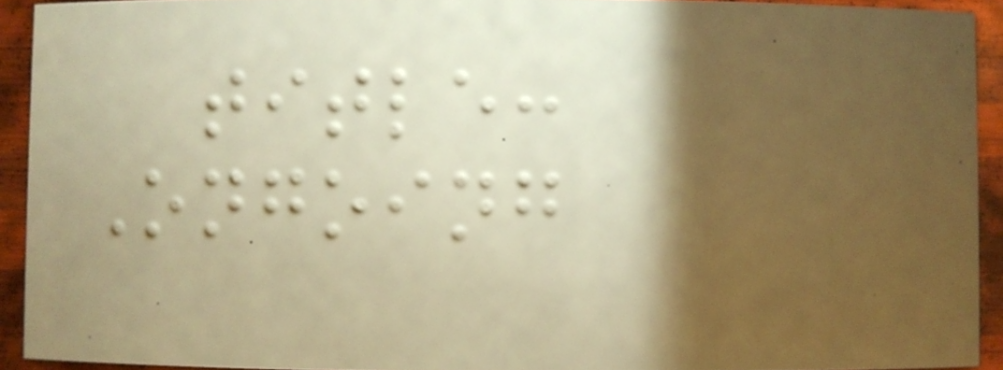title:
Ongoing
